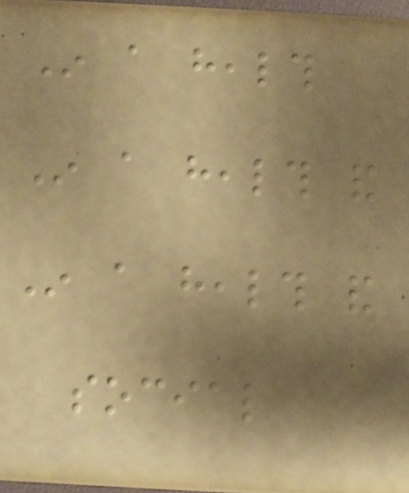In a health
In a health and
In a health and
social
